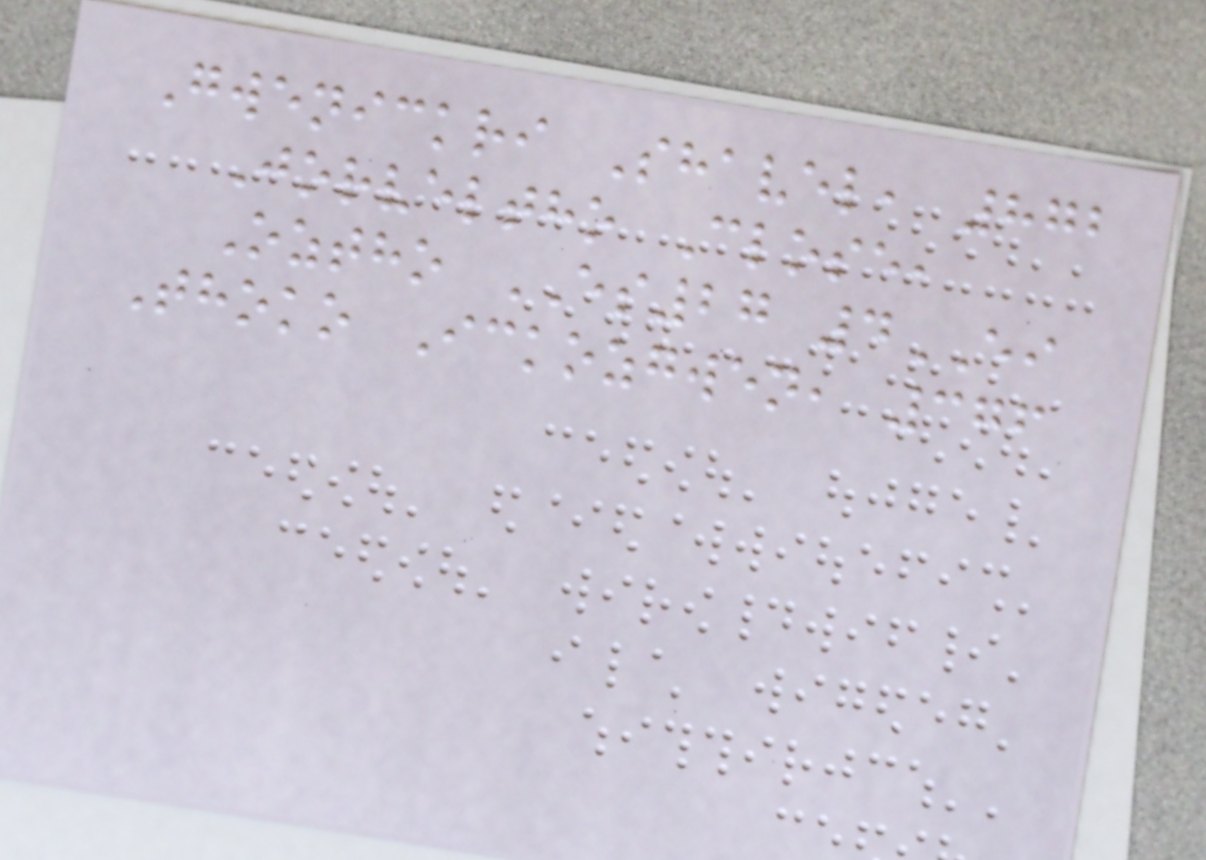Gwenickri Shavel, 872
Jorveltho Close,
Oztho ES27 4EI
Thoko Ickozgwen, 376
